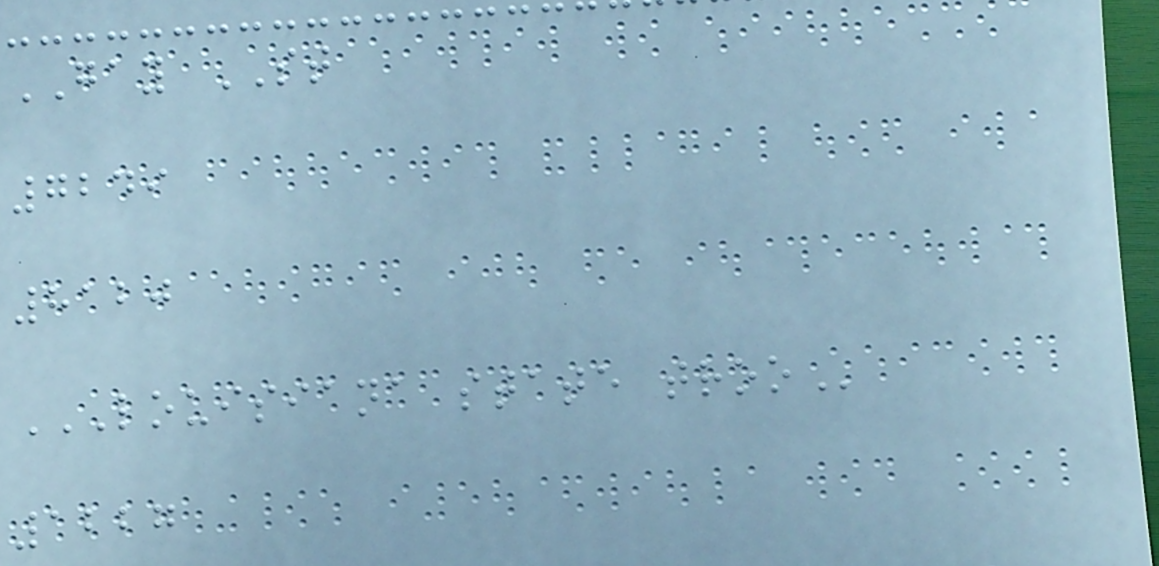GAY ST
7249
8120
LOUISIANA STATE TROO
1227
